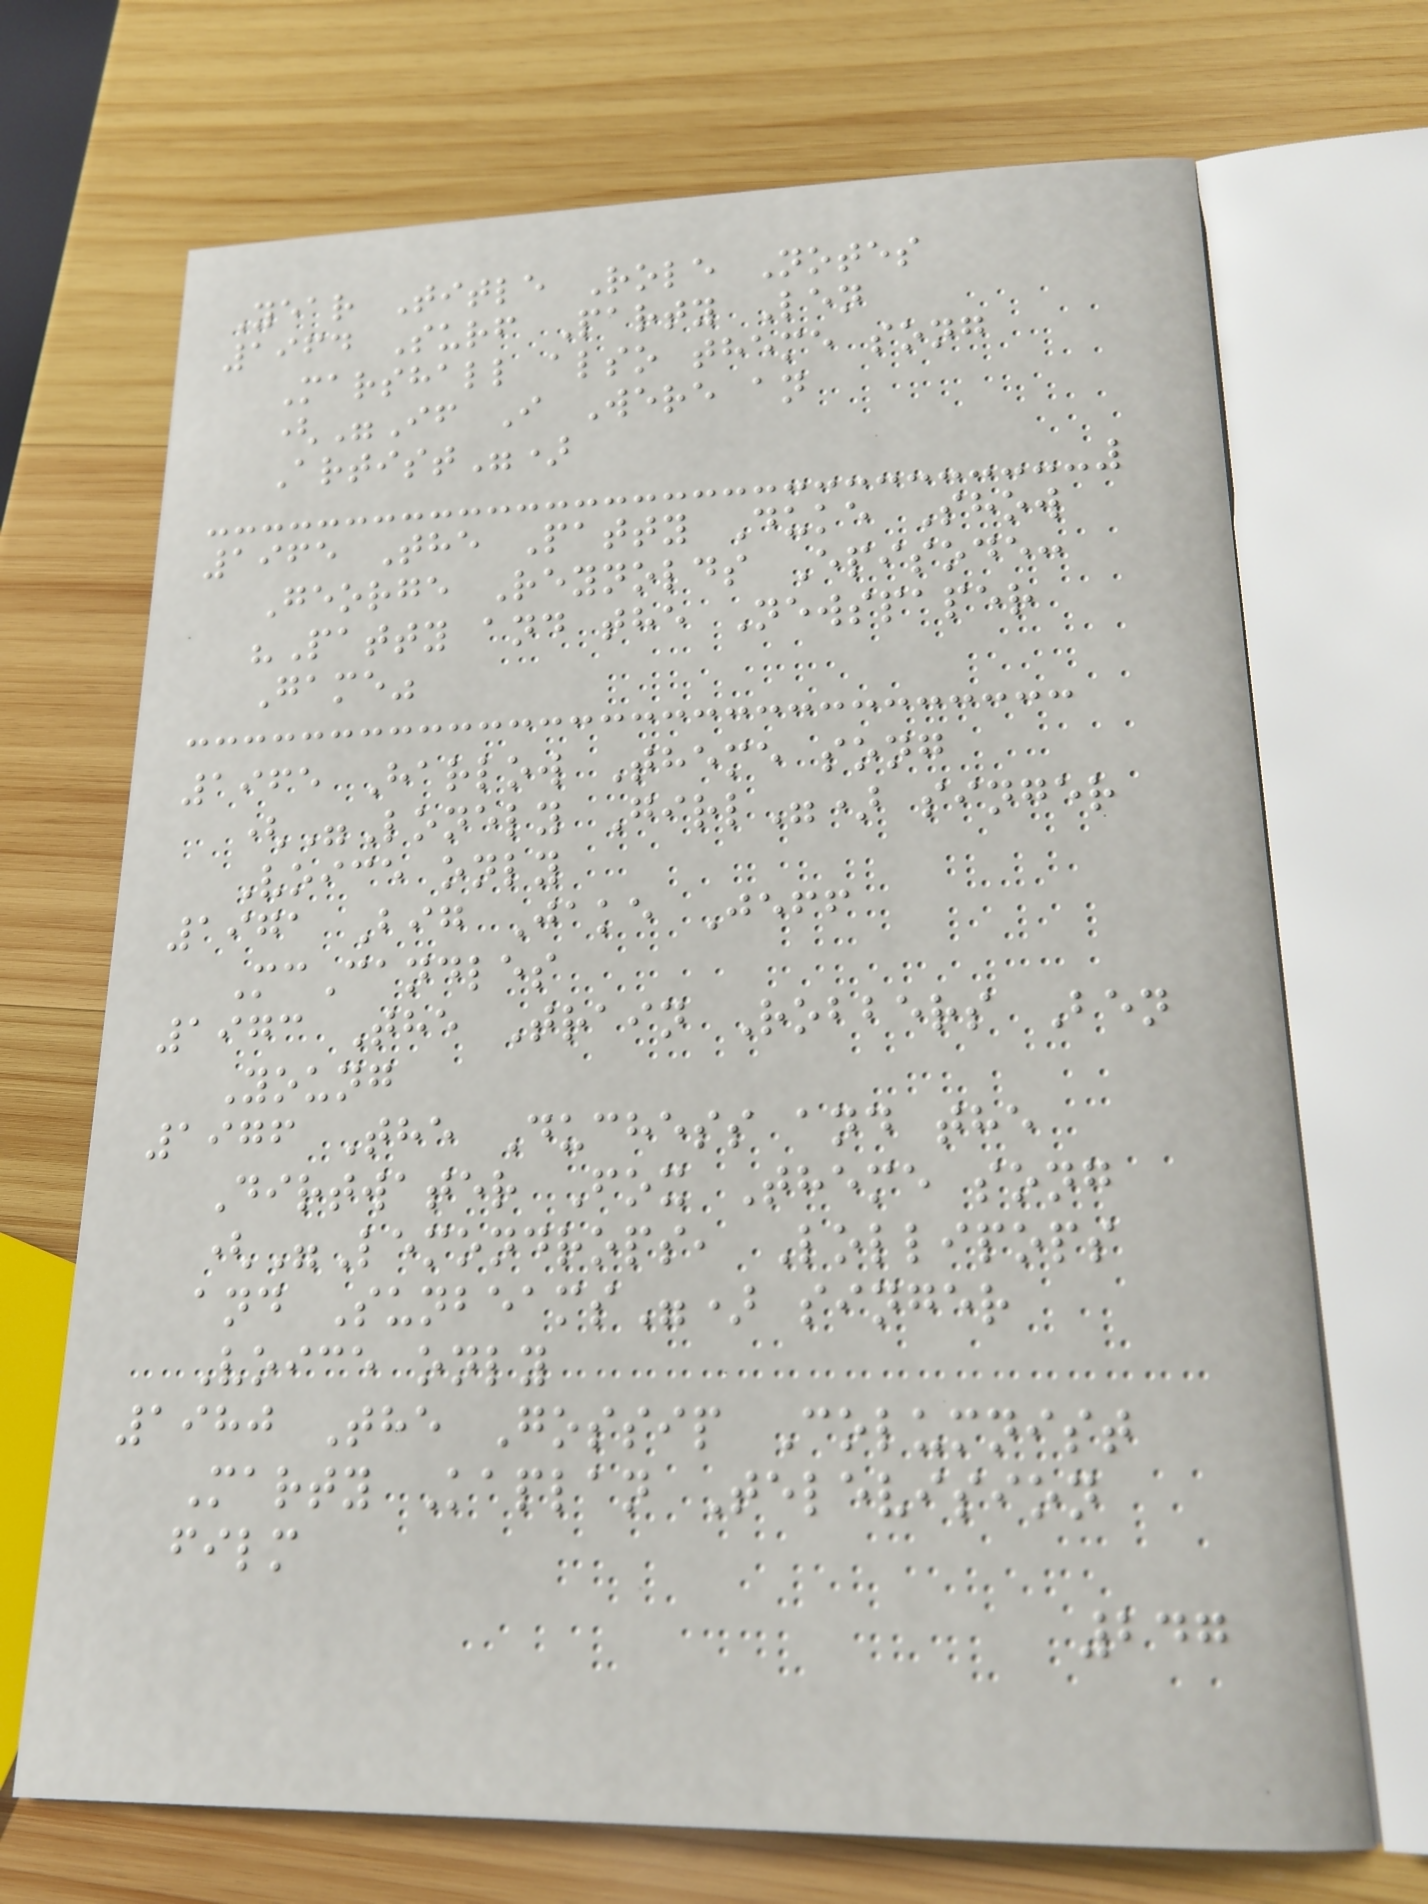Year Title Role Notes
1964 Surf Party Len
Marshall also theme song
("If I Were an
Artist")
1965 The Patty Duke Show
George Reynolds Episode:
"Patty and the Newspaper
Game"
1965 Harlow Theme song
("Lonely Girl") singer
Voice only
1971 Big Jake Jeff
McCandles
1973 The Train Robbers Ben
Young
1976 The Duchess and the
Dirtwater Fox Theme song
("Lemondrops, Lollipops
and Sunbeams") singer
Voice only
1980 The Gossip Columnist
Marty Kaplan Television
film
247
